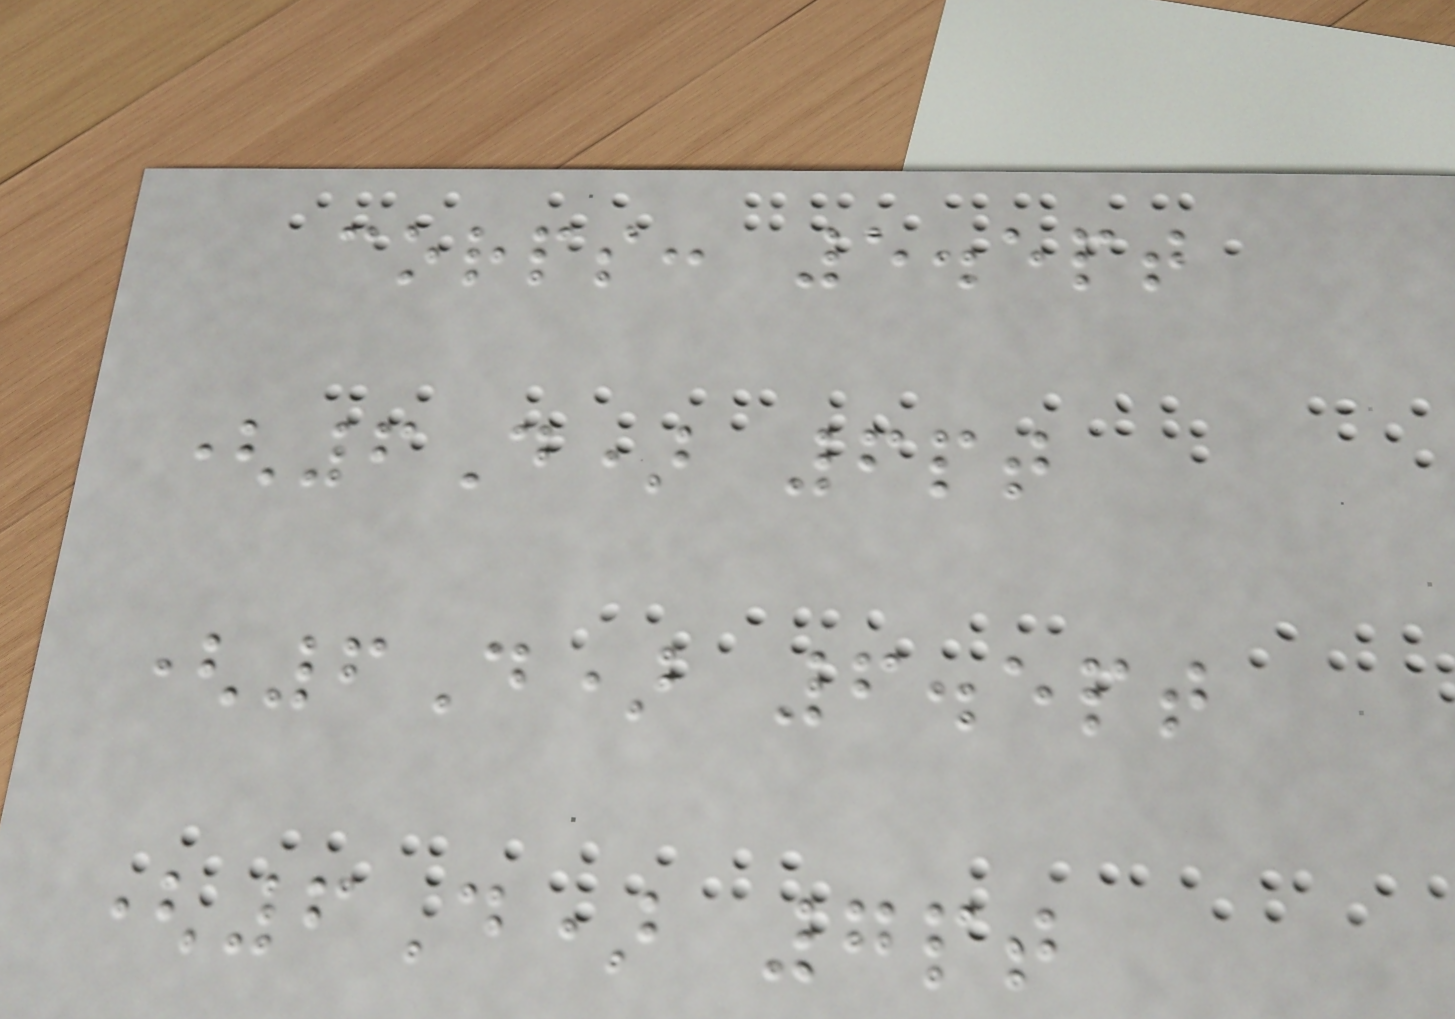corps: 5.5pt
(6D) 6pt
(6D) 6.5pt
(6D) 7pt
